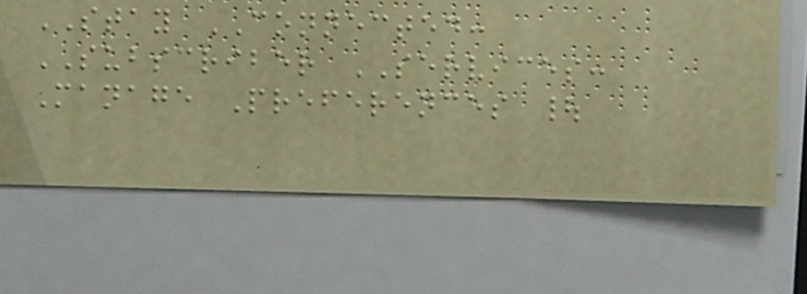STAY CONNECTED:
SUBSCRIBER SERVICES:
Manage Preferences |
